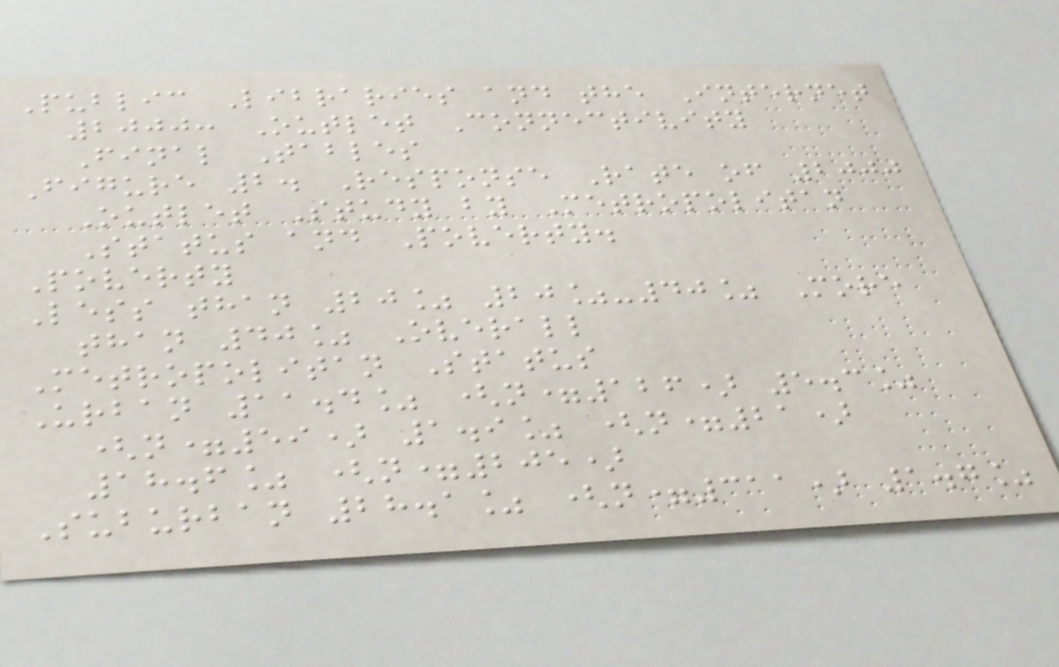Public Libraries and the Internet
2000: Outlet Connectivity
Final Tables
Figure 2. Response Rate of 2000
Outlet Study by Metropolitan
Status and Poverty.
Poverty
Less than 20% 20%-40% More
than 40% Overall
Metropolitan Status
Urban 11.4% (n=126) 5.3%
(n=59) 1.9% (n=21)
18.6% (n=205)
Suburban 28.1% (n=311) 1.7%
